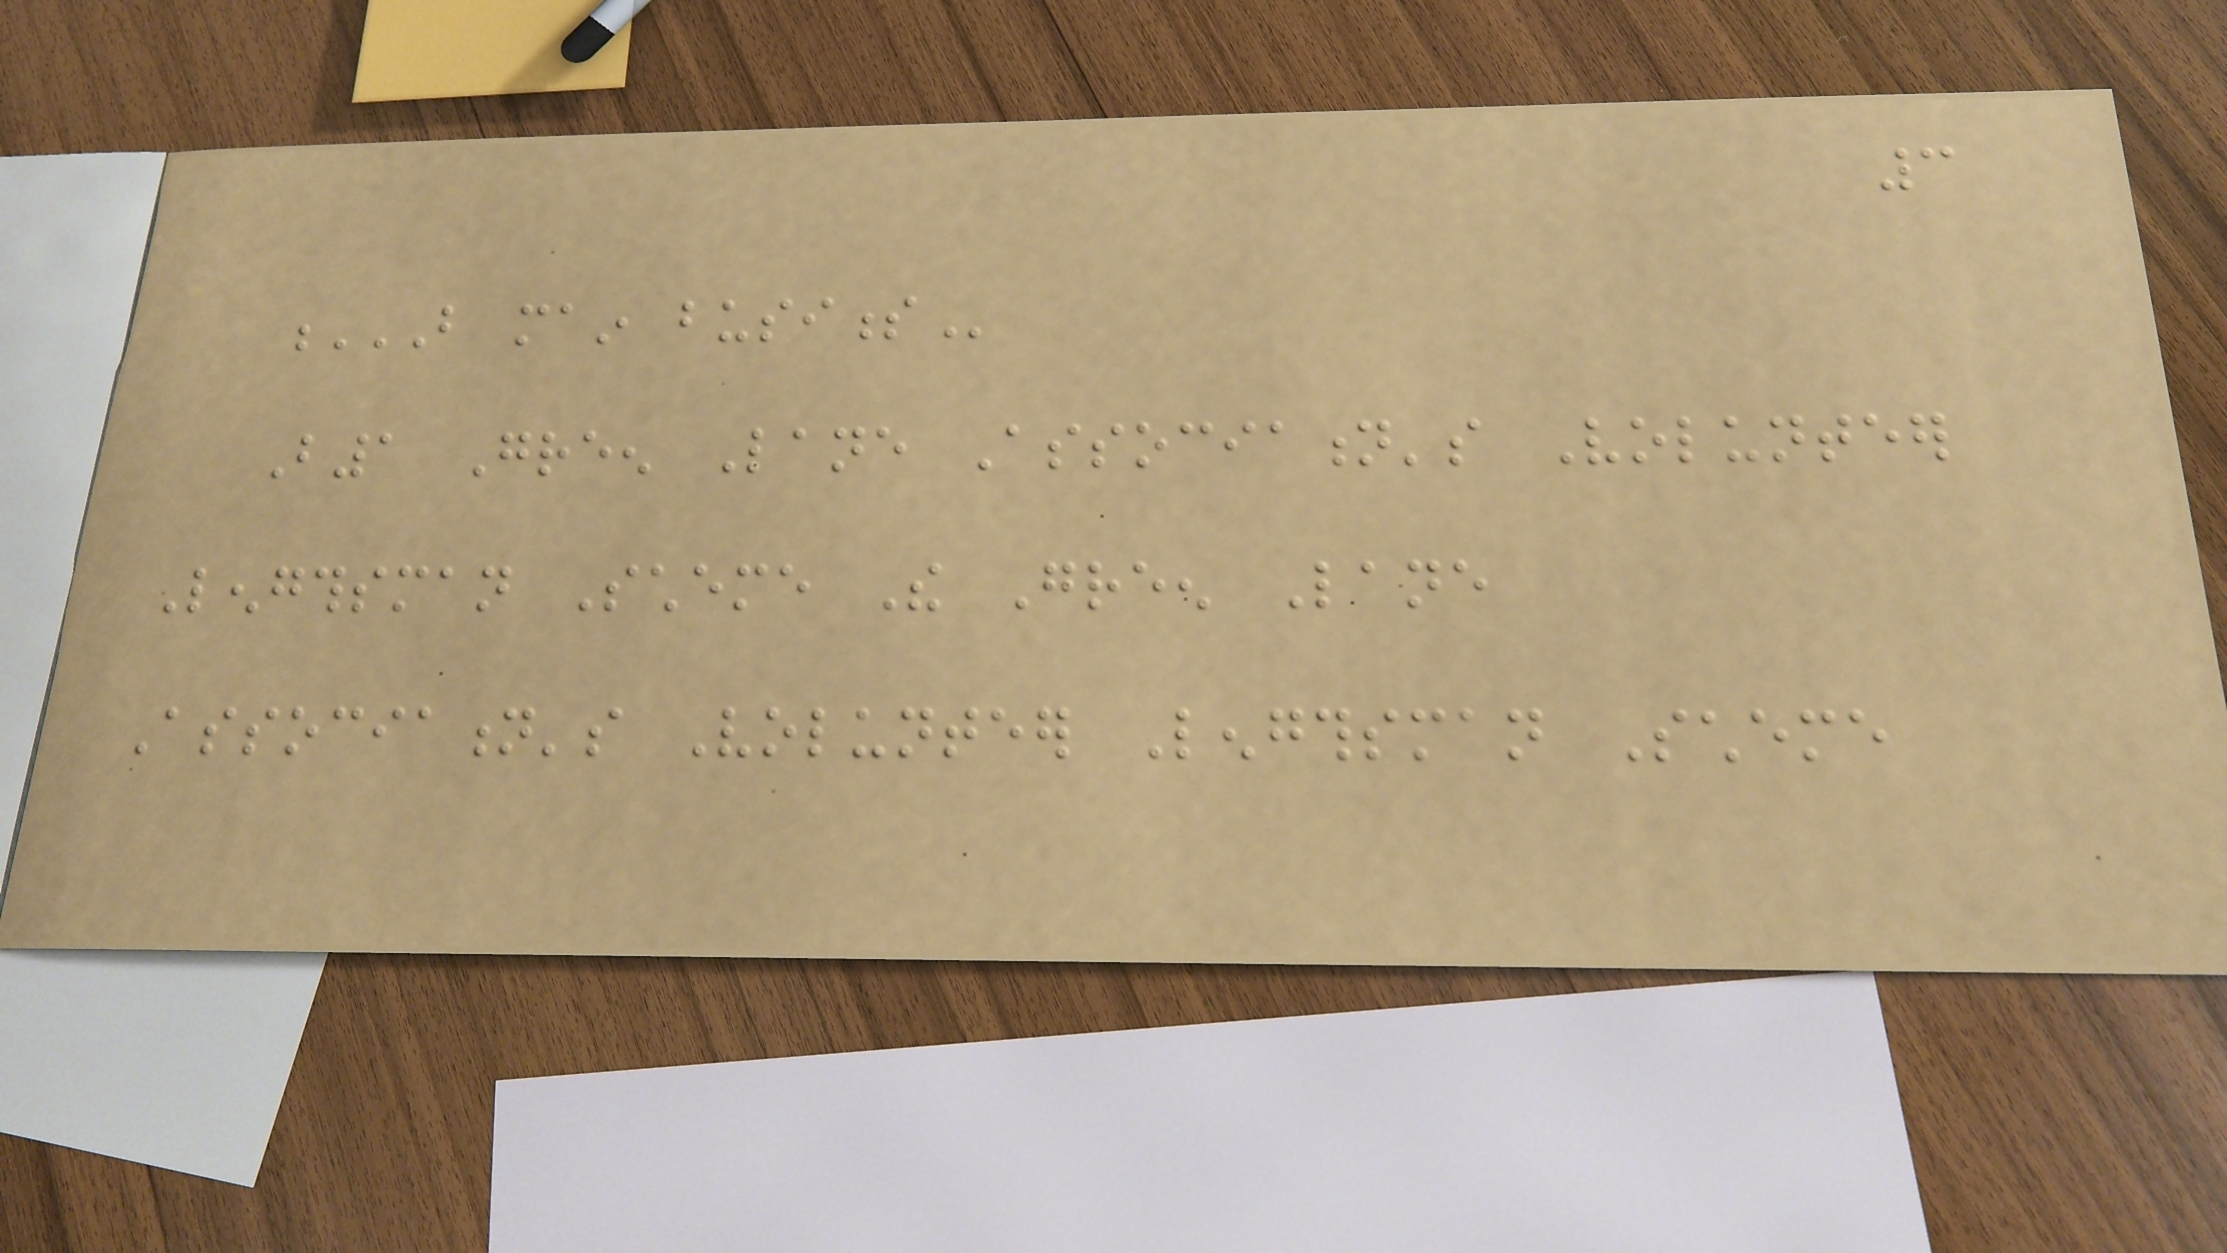3
B MAIN BUSINESS
B1 Green Lane Association's Volunteer
Lengthsman Scheme The Green Lane
Association's Volunteer Lengthsman Scheme
